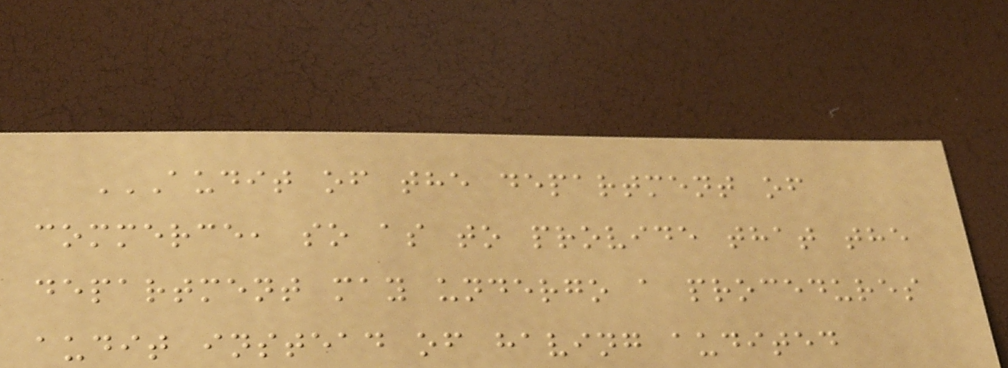AUDIT OF THE DEPARTMENT OF
COMMERCE, SO AS TO PROVIDE THAT THE
DEPARTMENT MAY UNDERGO A PROCEDURES
AUDIT INSTEAD OF HAVING AUDITED
